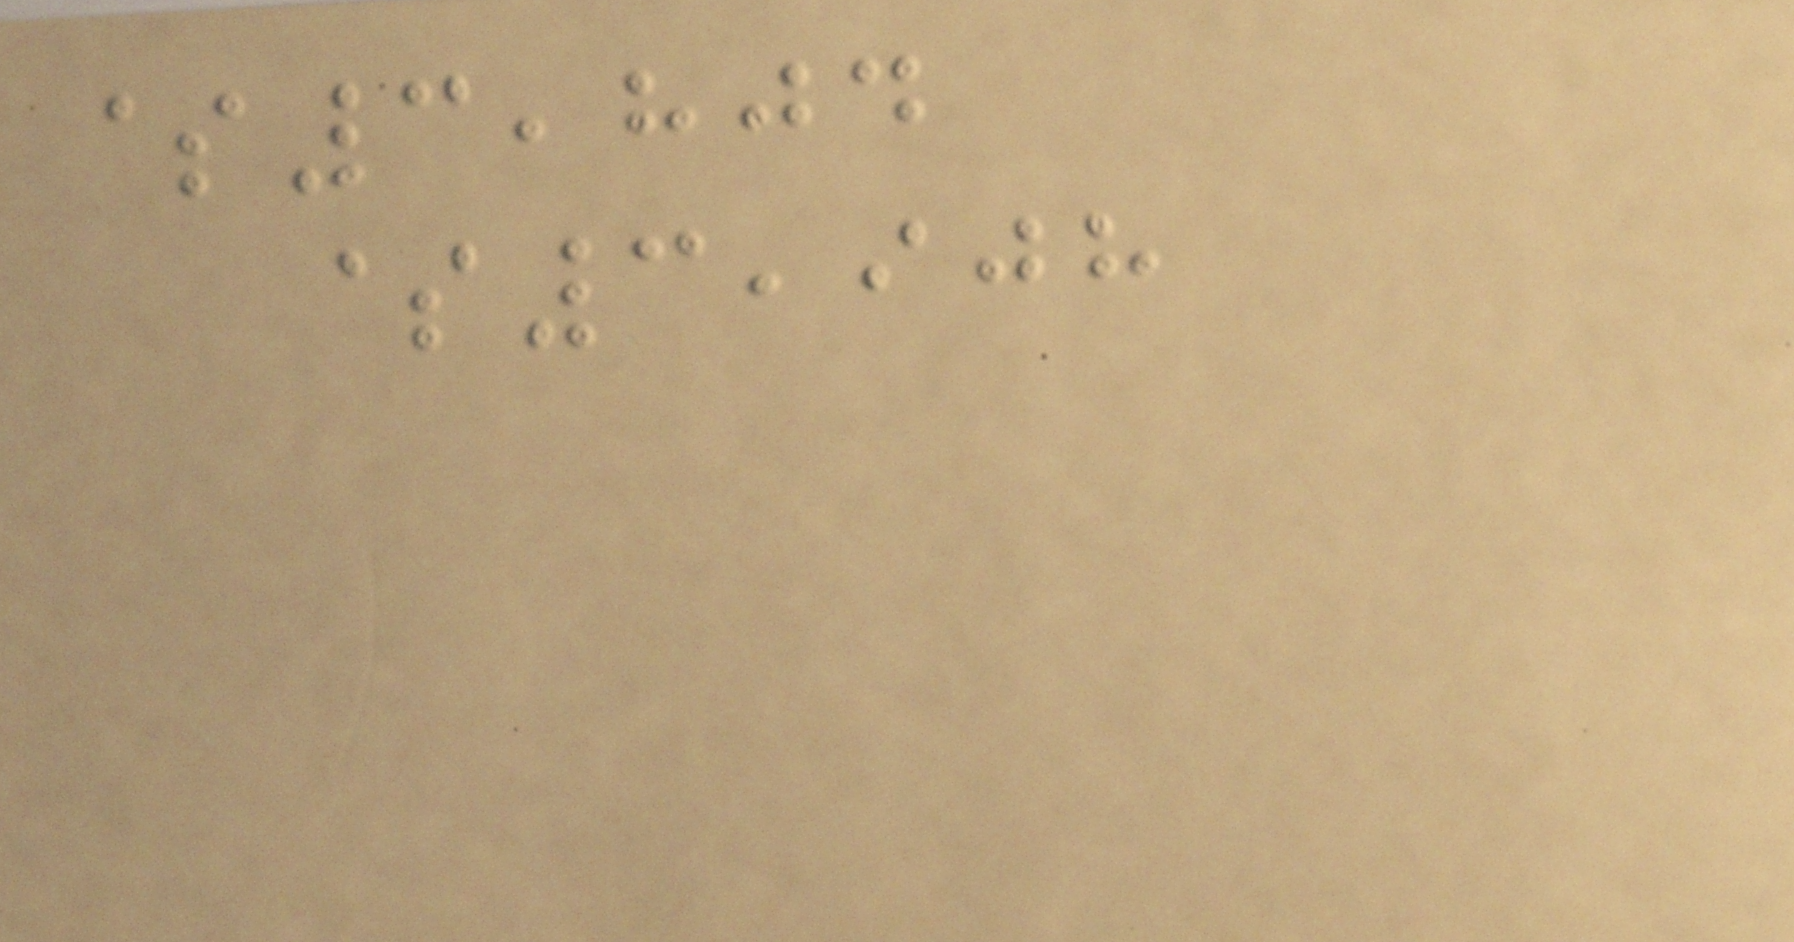$3,804
$3,908
